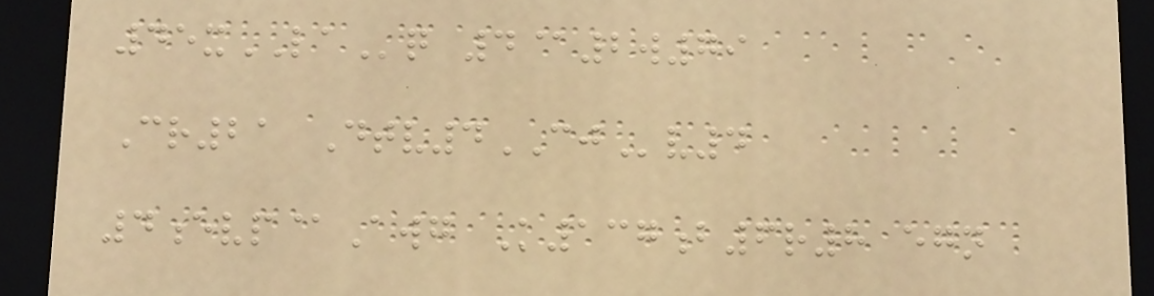45xLAq 4@2w79
Cr21 Dtv4CJv4
4evp@Awg K137b6r8 egn
